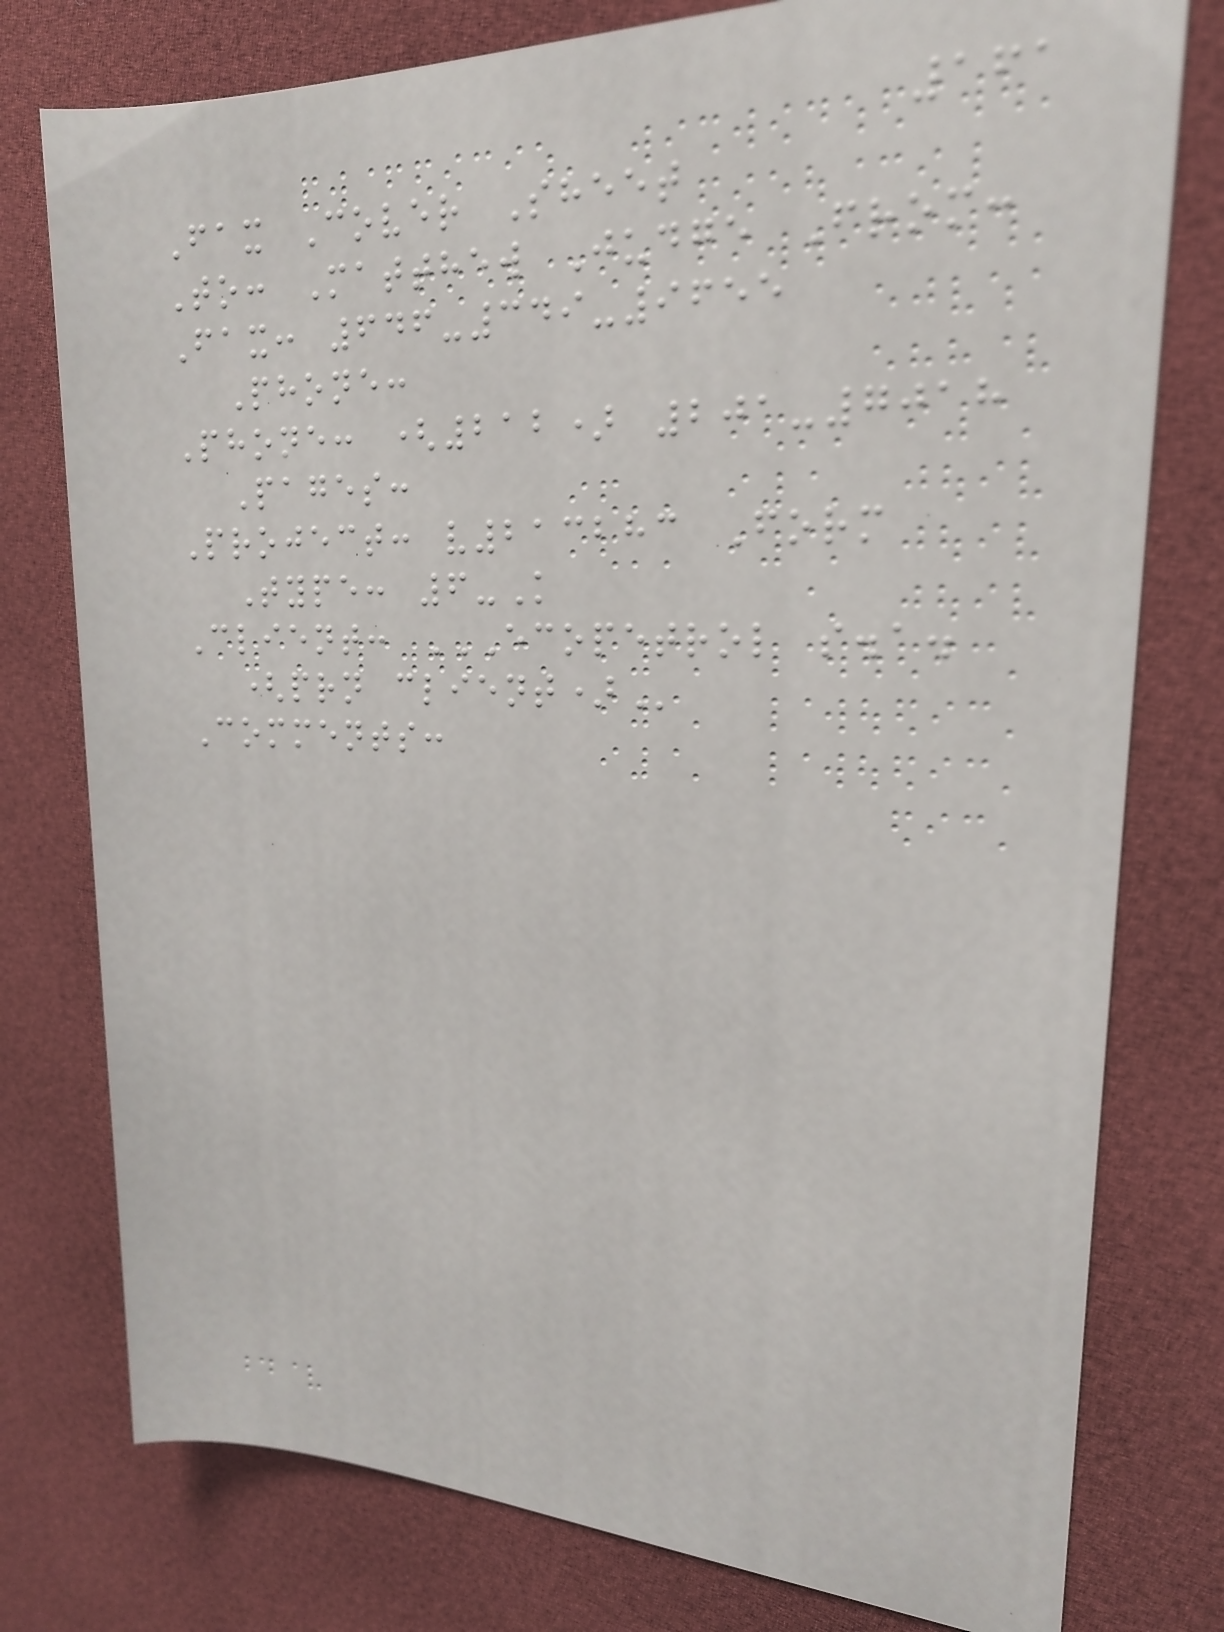161
Fax Cover Sheet
To: Matthew Judge From:
Fax: 646-349-9655
Phone:
Phone: (212) 201-7018
Pages:
Project: v213283 Form
Type: 6-K
Client: ECOPETROL S.A.
(PRN CLIENT)
Comments:
